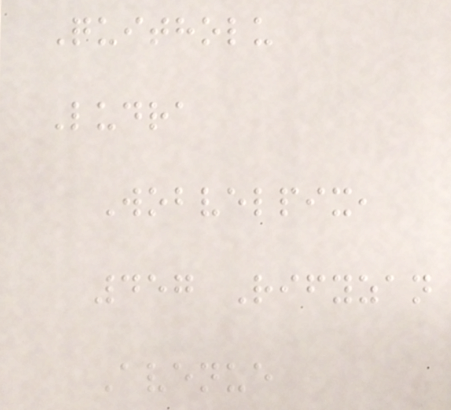Quitholu
Ludra
Wobvelpix,
457 Rifyzan
Avenue
